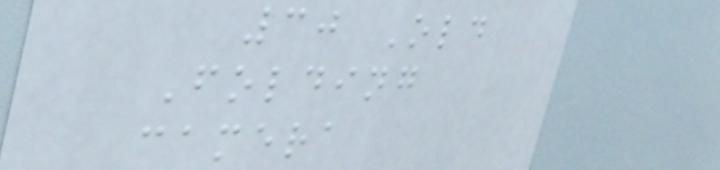30 Old
Folding
camera
